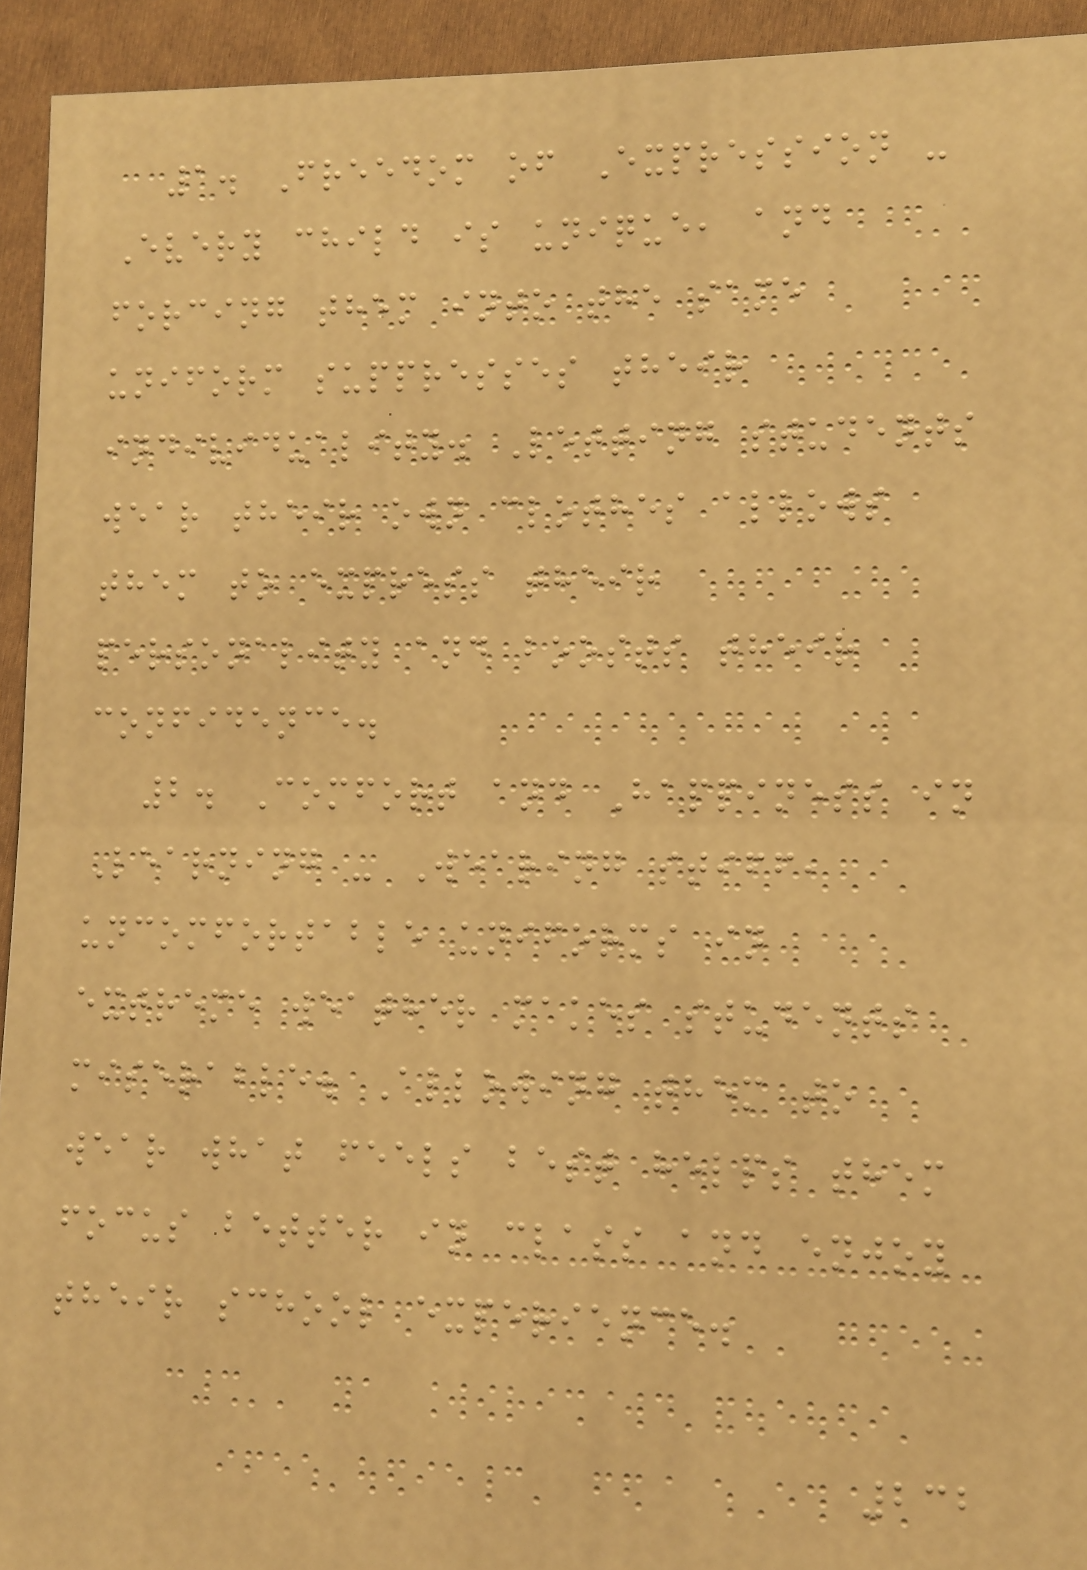1. Freedom of Expression -
Every child is unique, and
forcing them into the same
uniform suppresses their
individuality. Letting students
wear their own clothes allows
them to express their
personality and boosts their
confidence.
2. Comfort and Happiness in
Learning - Wearing stiff,
uncomfortable uniforms in
extreme weather makes students
miserable. Allowing them to
wear what feels best helps them
focus better in class and enjoy
their school experience.
232
